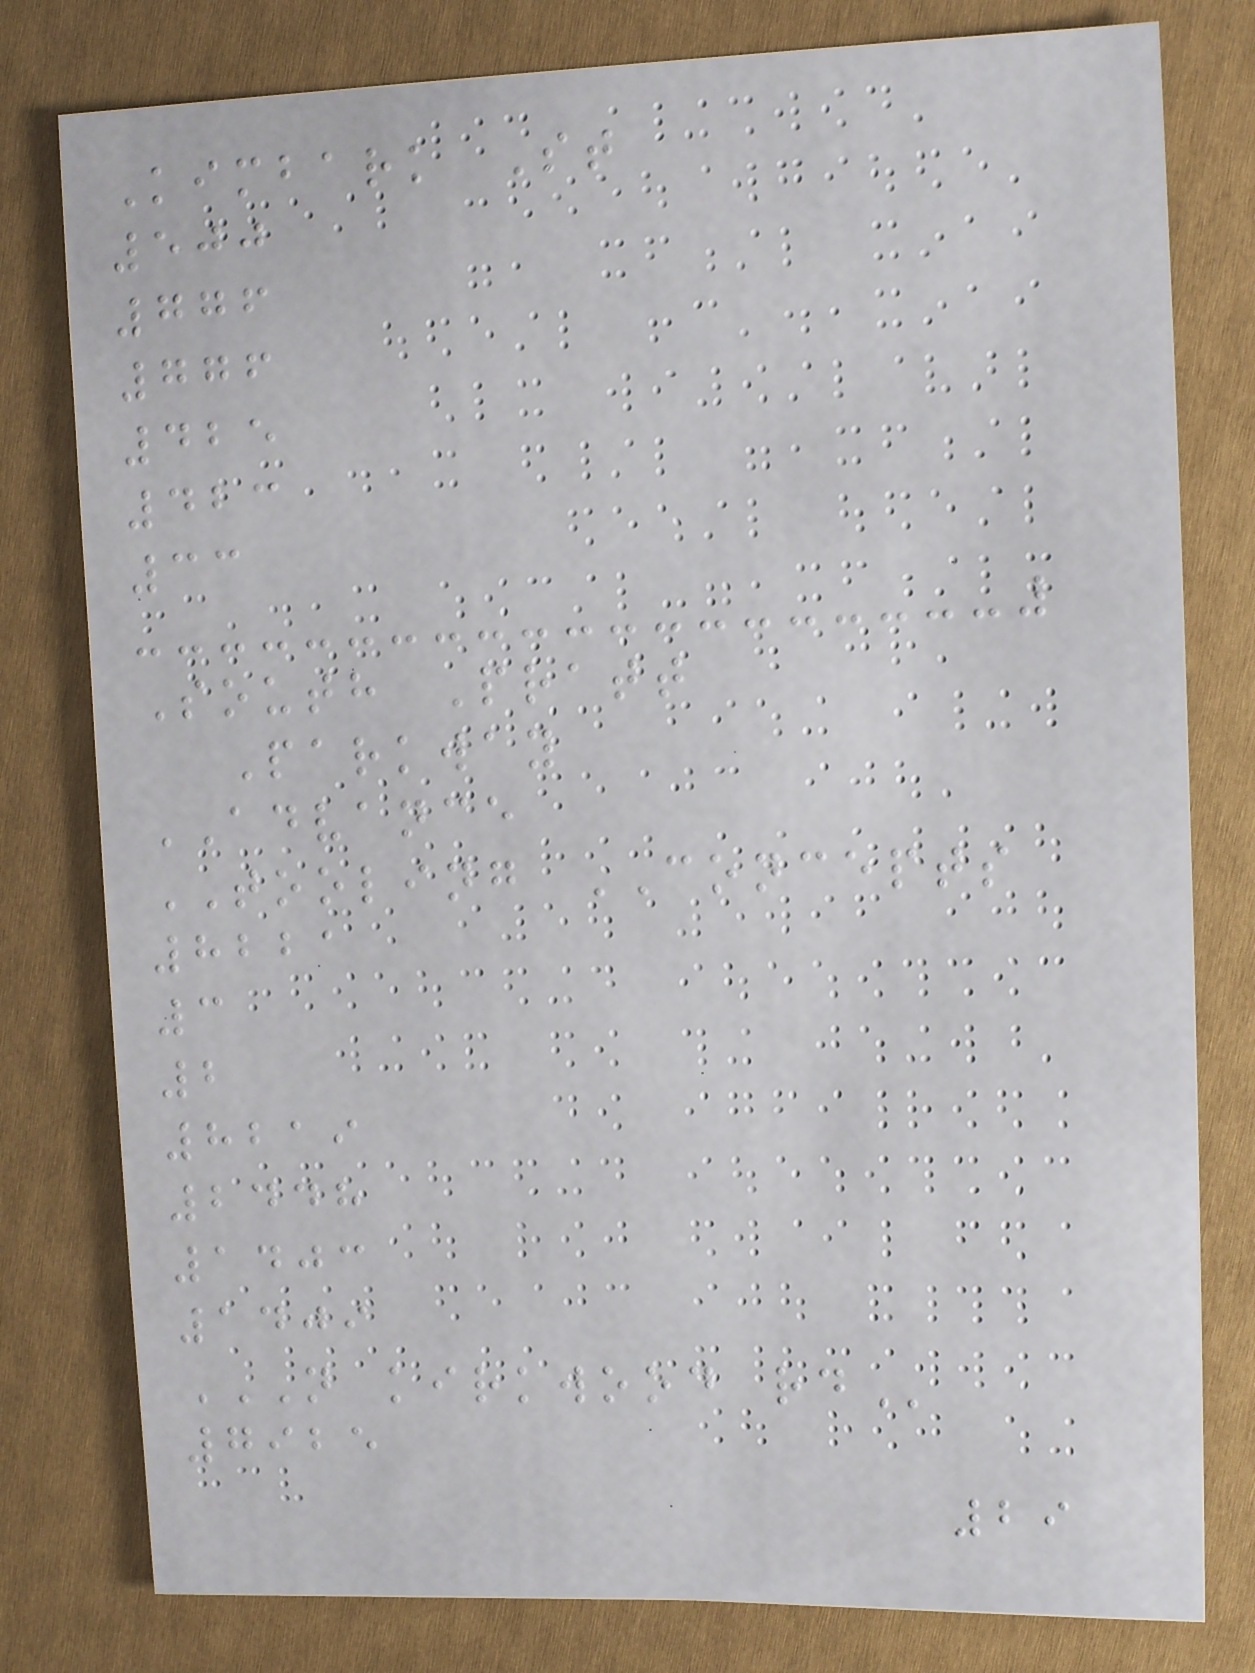Kimbark St
500
776
776
425
423
33
South Pratt
Parkway
ADVANCE
TOOLING CONCEPTS
8221
3
2
8219
2448
1403
1409
N KIRKWOOD RD
7925
29
